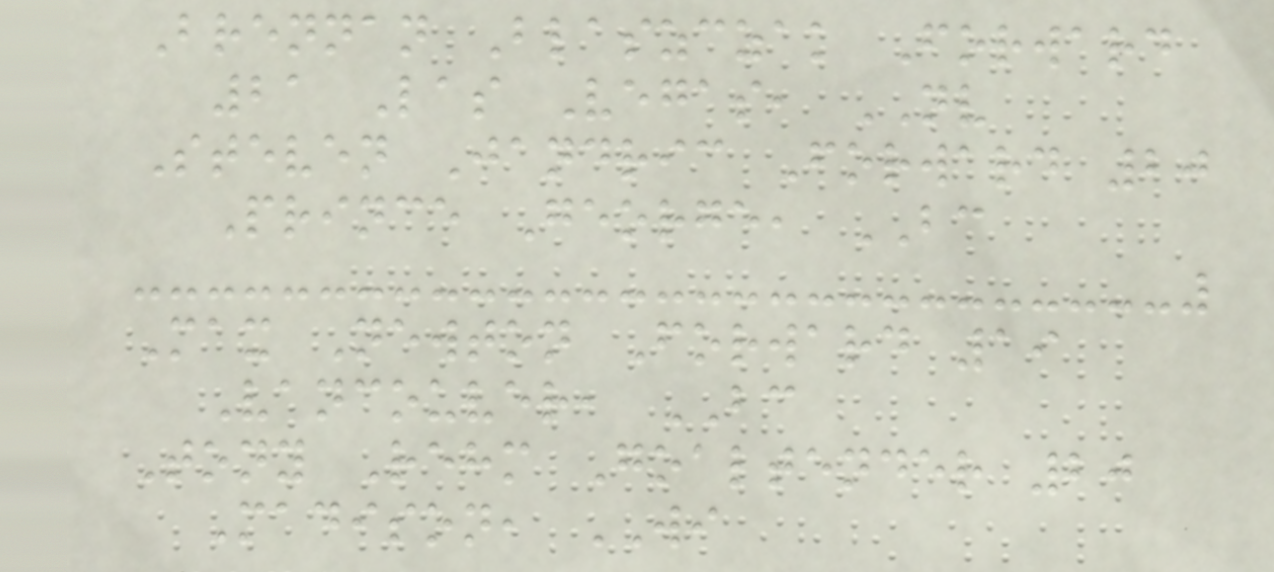Brennan Blaszczak Forward
21 Las Vegas, NV
Steven Jandric Forward 20
Prince George, BC
Max Newton Forward 19
Vancouver, BC
Tony Rehm Goaltender 20
Madison, WI
